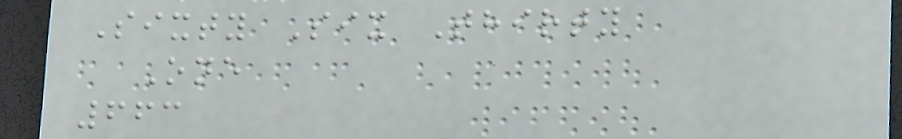Sixty Six Thirty
One
663
